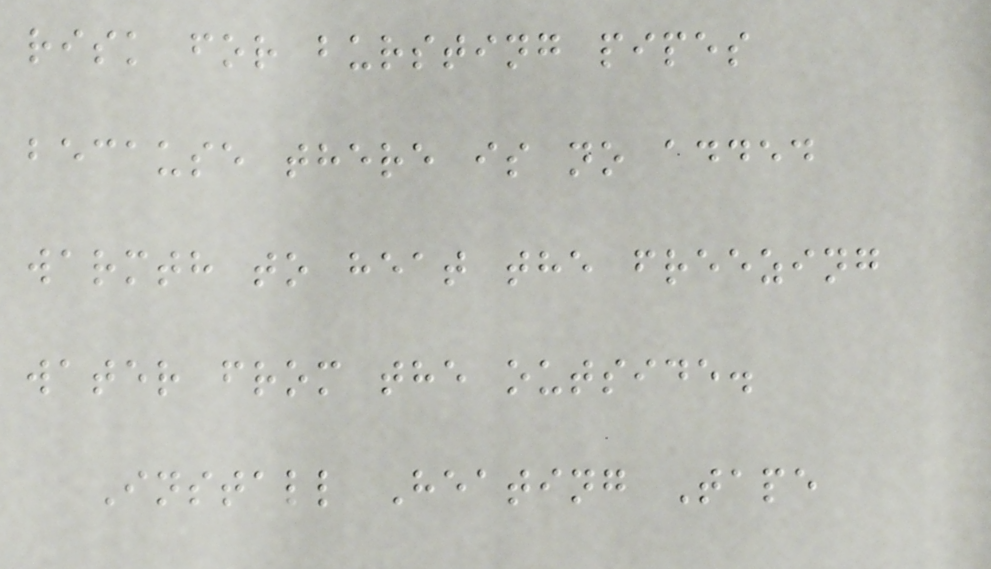risk for bursting pipes
because there is no added
warmth to heat the freezing
water from the outside.
Install Heating Tape
